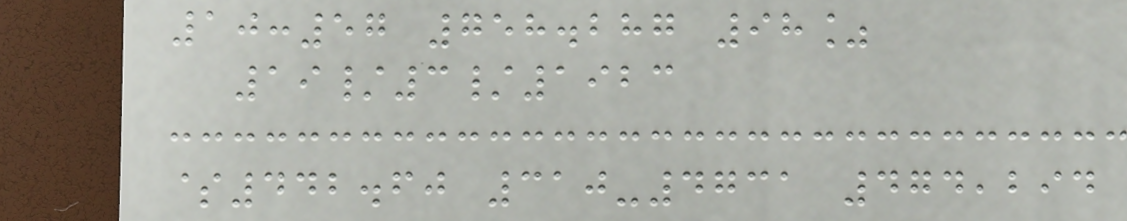10:57 758.287 98%
19/3/1923
$442.60 310-4731 474,294
